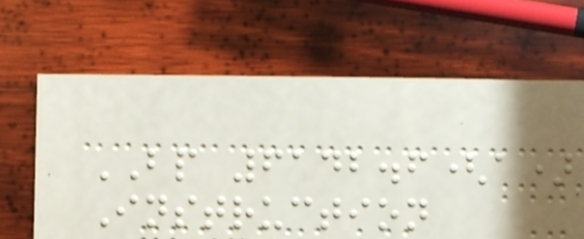BP 6142.6(a)
Instruction
